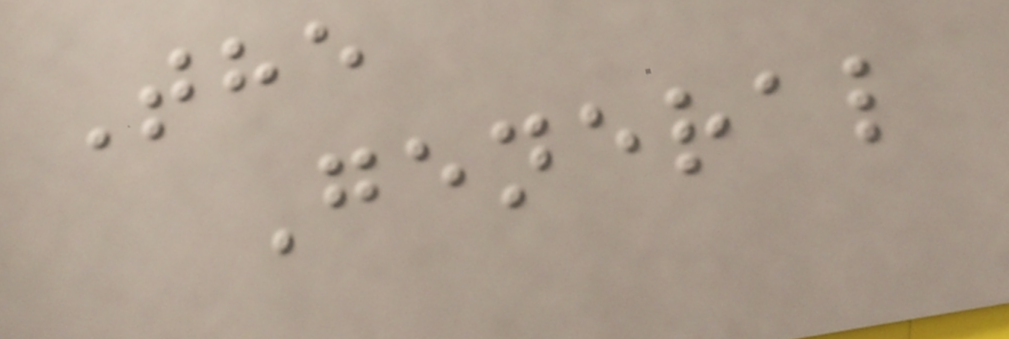The
General
